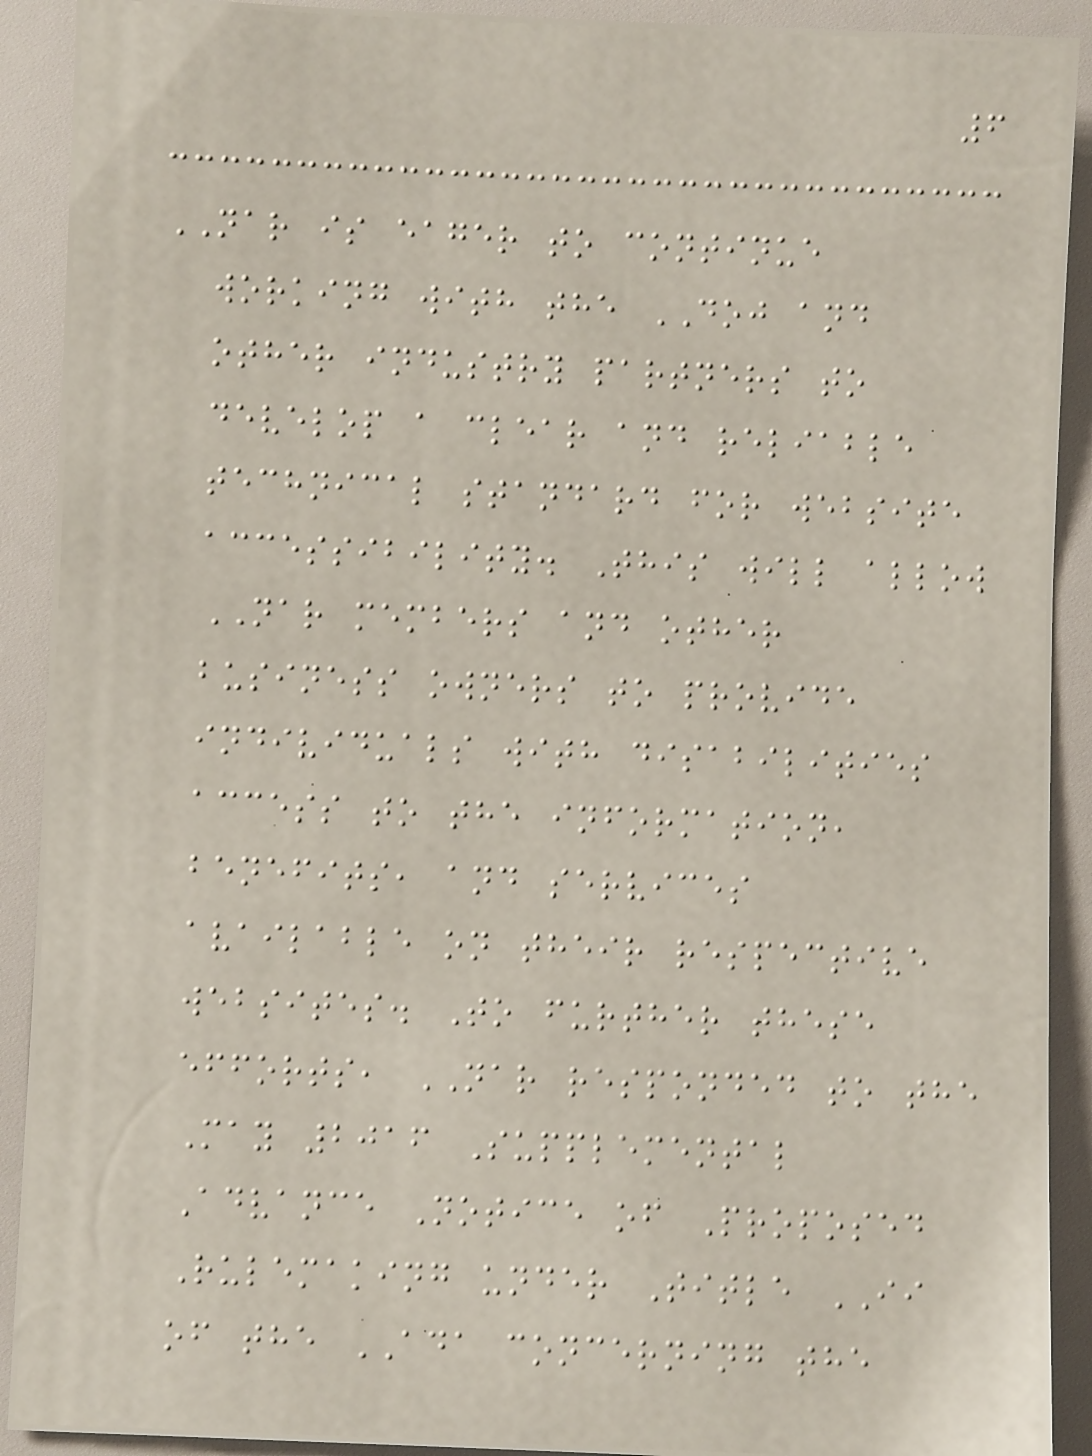6
NAR is eager to continue
working with the DOJ and
other industry partners to
develop a clear and reliable
technical standard for website
accessibility. This will allow
NAR members and other
business owners to provide
individuals with disabilities
access to the information,
benefits, and services
available on their respective
websites. To further these
efforts, NAR responded to the
May 2016 Supplemental
Advance Notice of Proposed
Rulemaking under Title II
of the ADA concerning the
